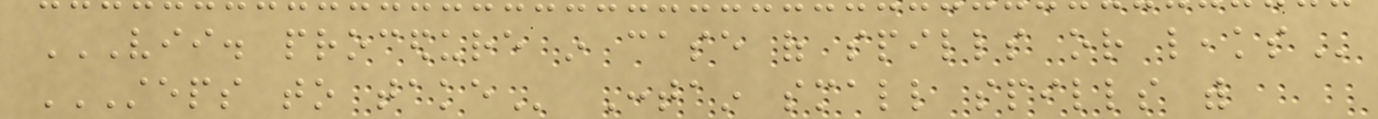VII. PROCEDURE IN CASE OF SPILLS OR LEAKS
STEPS TO TAKE Contain small spills with
